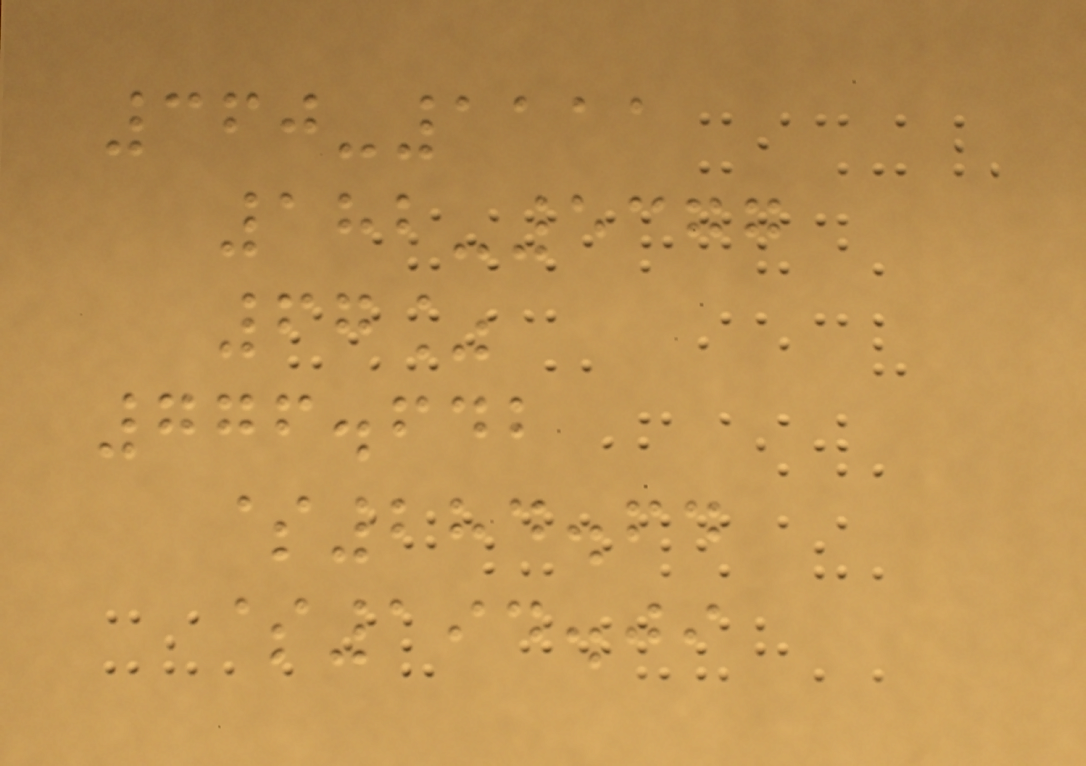360-1111
182-5377
67%
776.642
$284.64
$194.09
